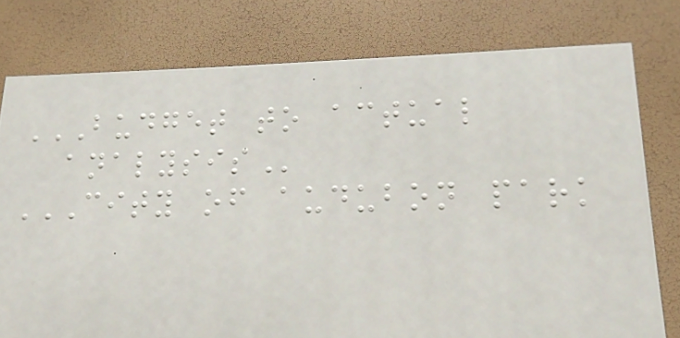BUDGET TO ACTUAL
ANALYSIS
CITY OF AUDUBON PARK
